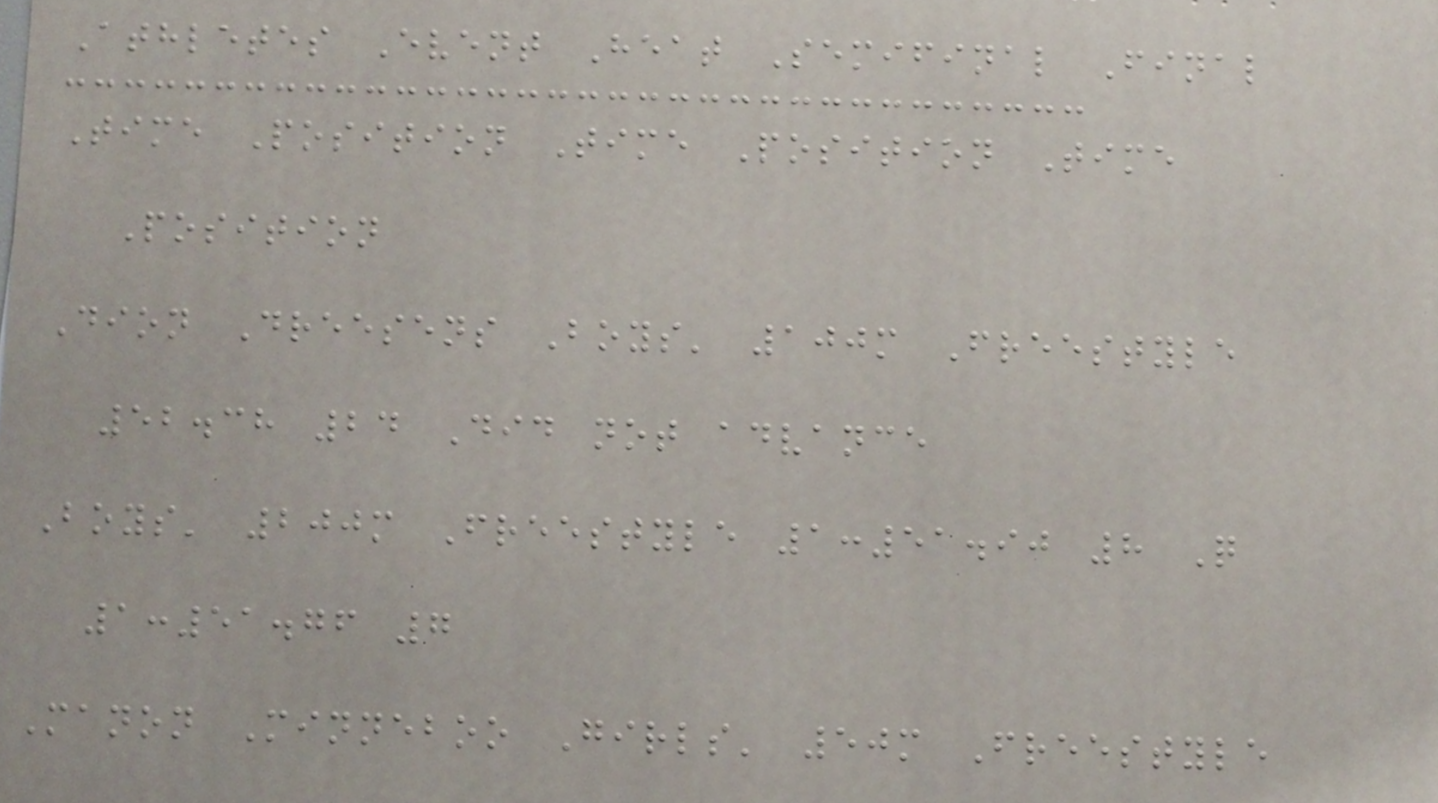Athletes Event Heat Semifinal Final
Time Position Time Position Time
Position
Dion Dreesens Boys' 100m Freestyle
52.38 24 Did not advance
Boys' 200m Freestyle 1:51.90 8 Q
1:51.76 7
Manon Minneboo Girls' 50m Freestyle
